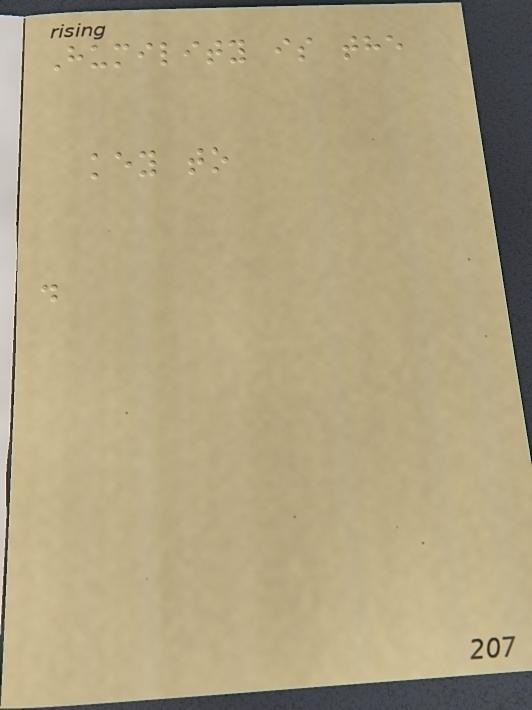Humility is the
key to
.
